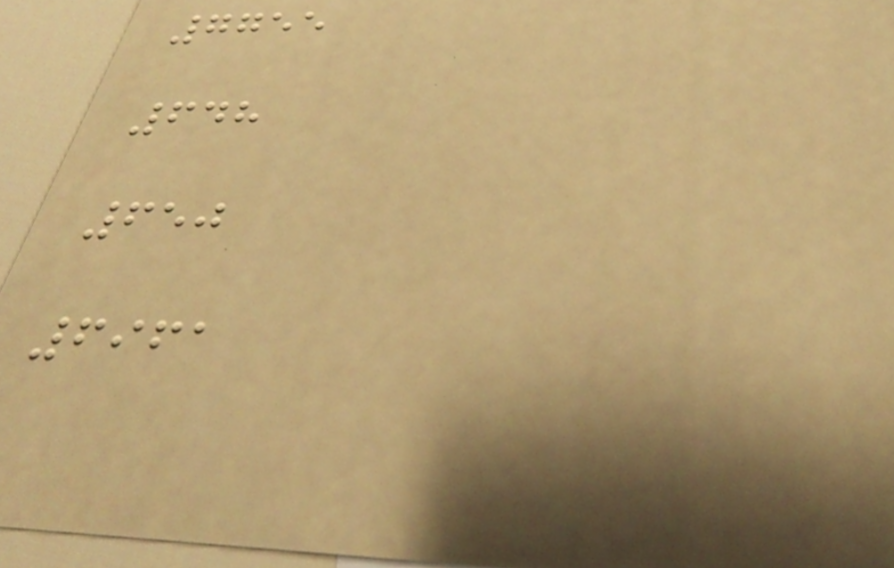7755
648
650
6961
